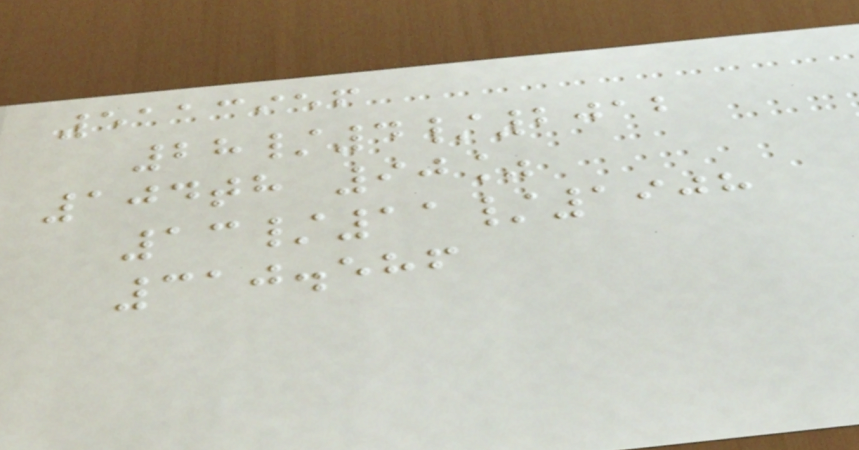5113956
28/4/2012
104th 90%
13/11/1908
310.586
